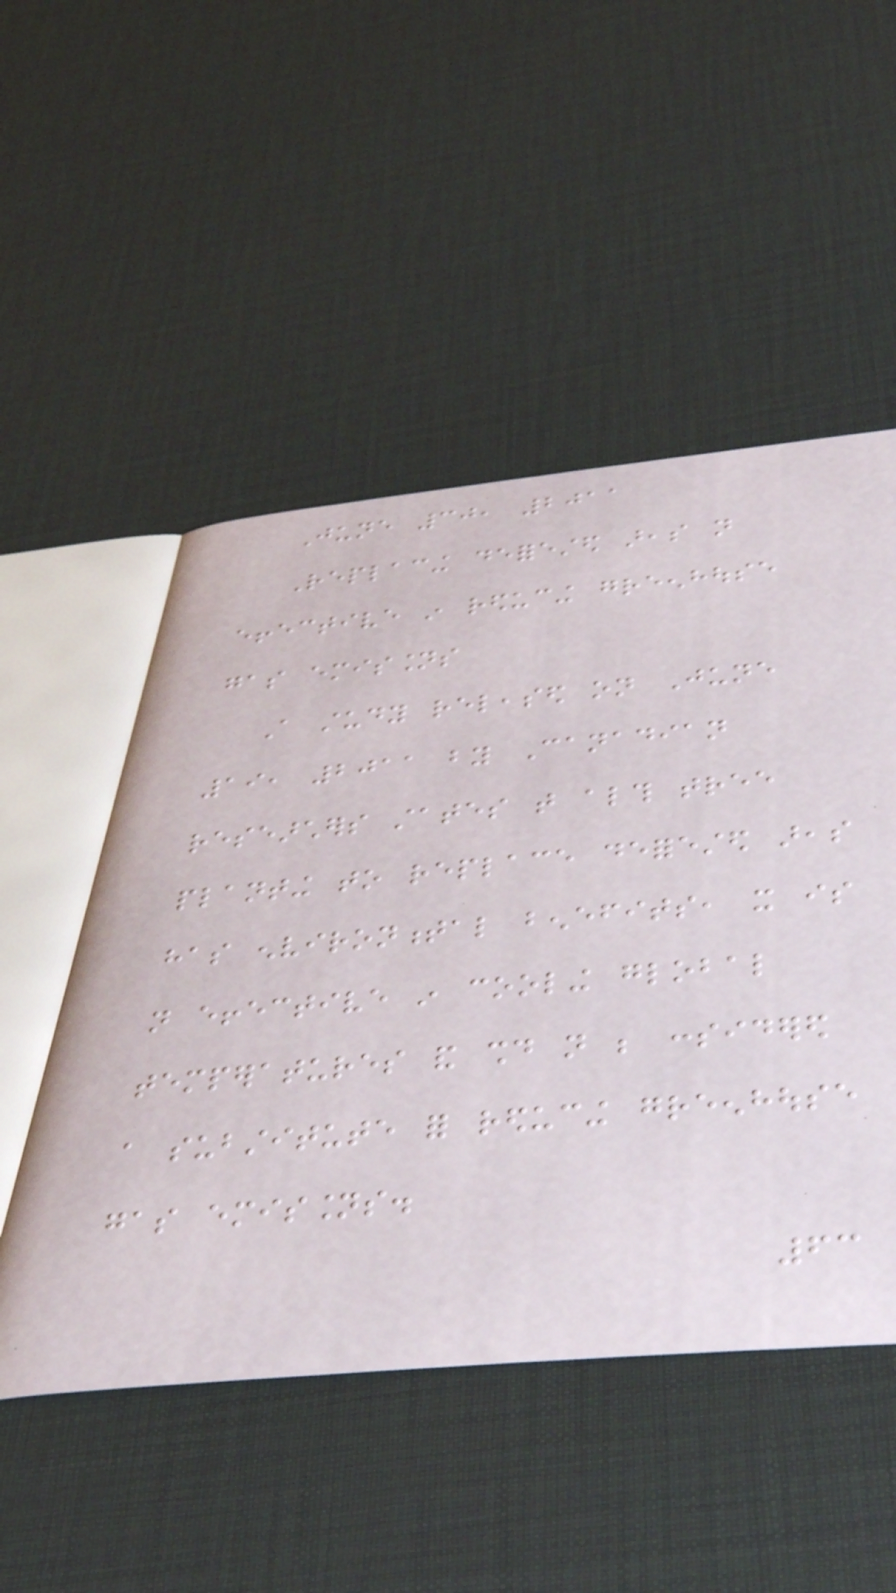June 30, 2011
Replacing deforested areas not
effective in reducing greenhouse
gas emissions
A study released on June
19, 2011 by Canadian
researchers states that although tree
planting to replace deforested areas
has environmental benefits, it is
not effective in cooling global
temperatures and should not be considered
a substitute for reducing greenhouse
gas emissions.
63
